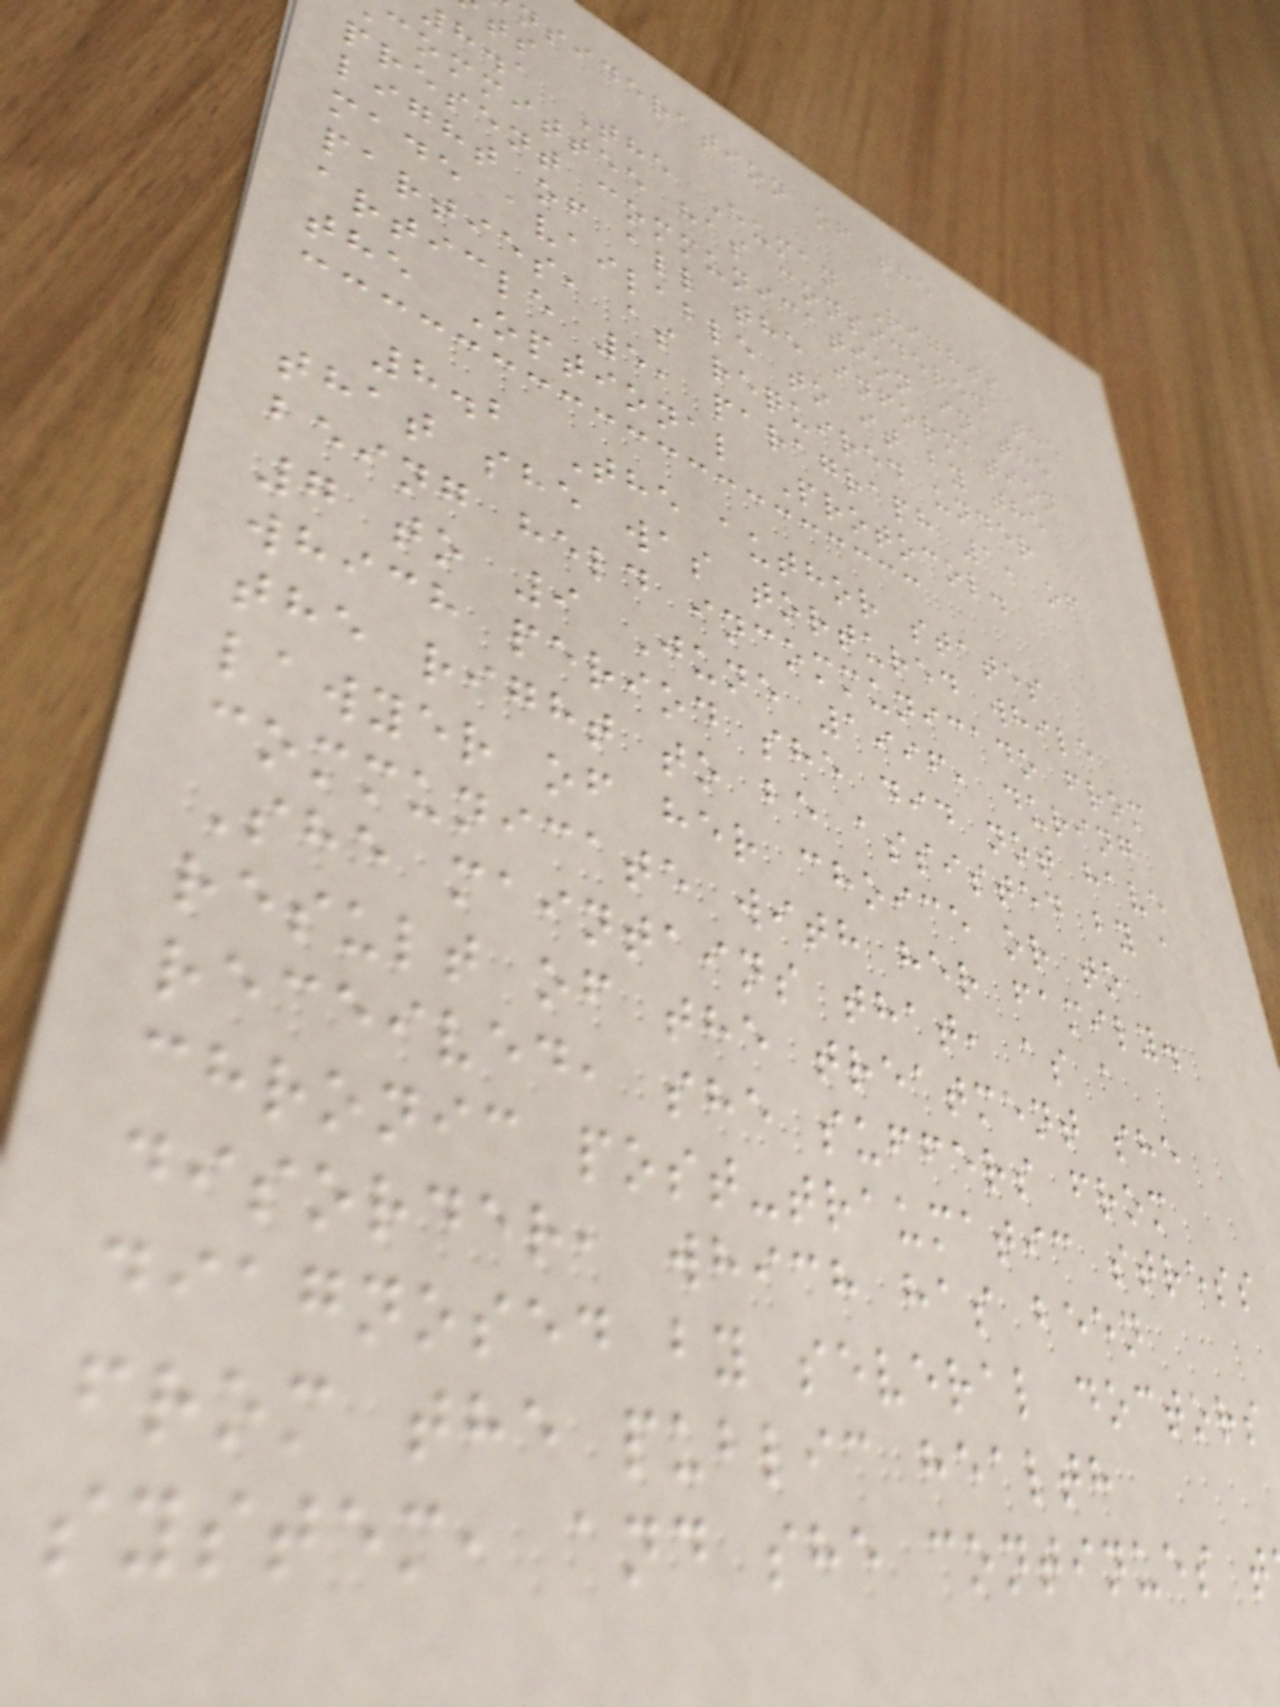nsideration of the
h.a The Human Rights
committee has considered the
present communication in the
light of all the information
made available to it by the
parties, as required under
article 5, paragraph 1, of
the Optional Protocol.
8.2 The author states
that she was tortured while
being held incommunicado from
7 to 9 June 1996, during
which period she did not have
the right to be assisted by a
lawyer of her choice or to
communicate with her family.
She maintains that, as a
result of the treatment she
received, she suffers from
chronic post-traumatic stress
disorder, which has been
diagnosed by several doctors
from the public health
system, and she continues t
